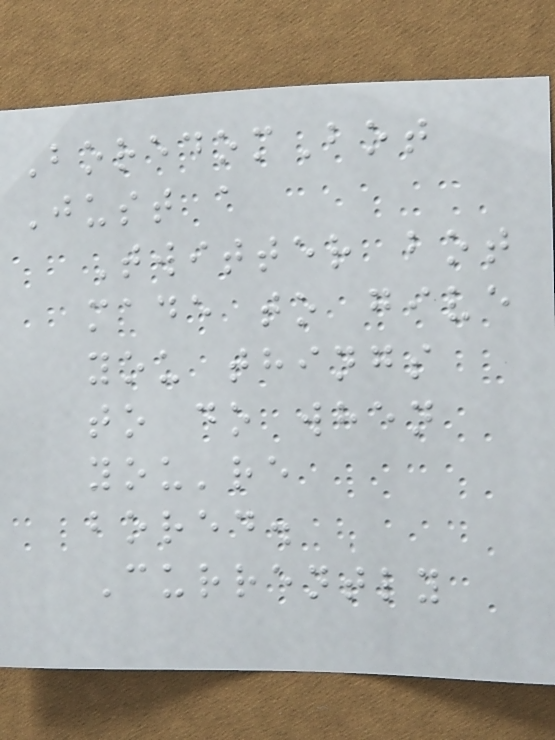BoredomBot
Just a
Twitter bot
made to give
you things
to do when
you're
bored.
Currently
